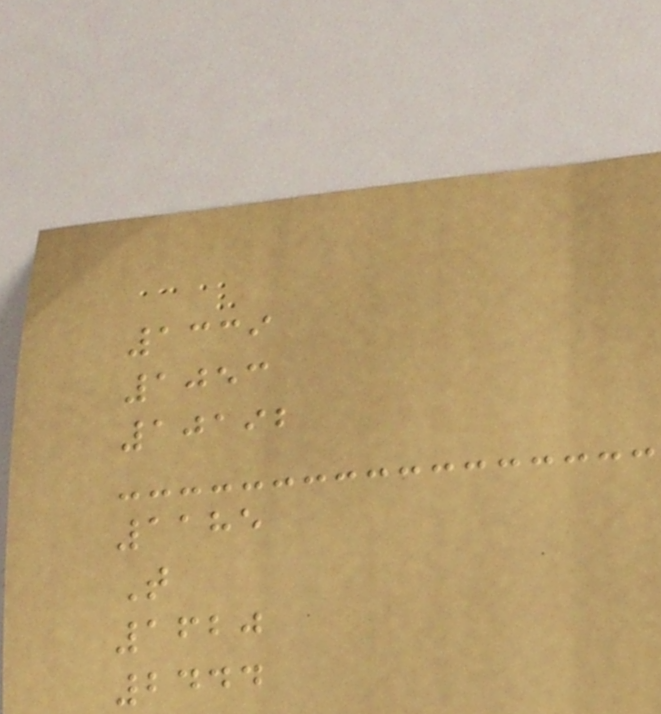1339
1053
10192
1185
T
1620
2444
